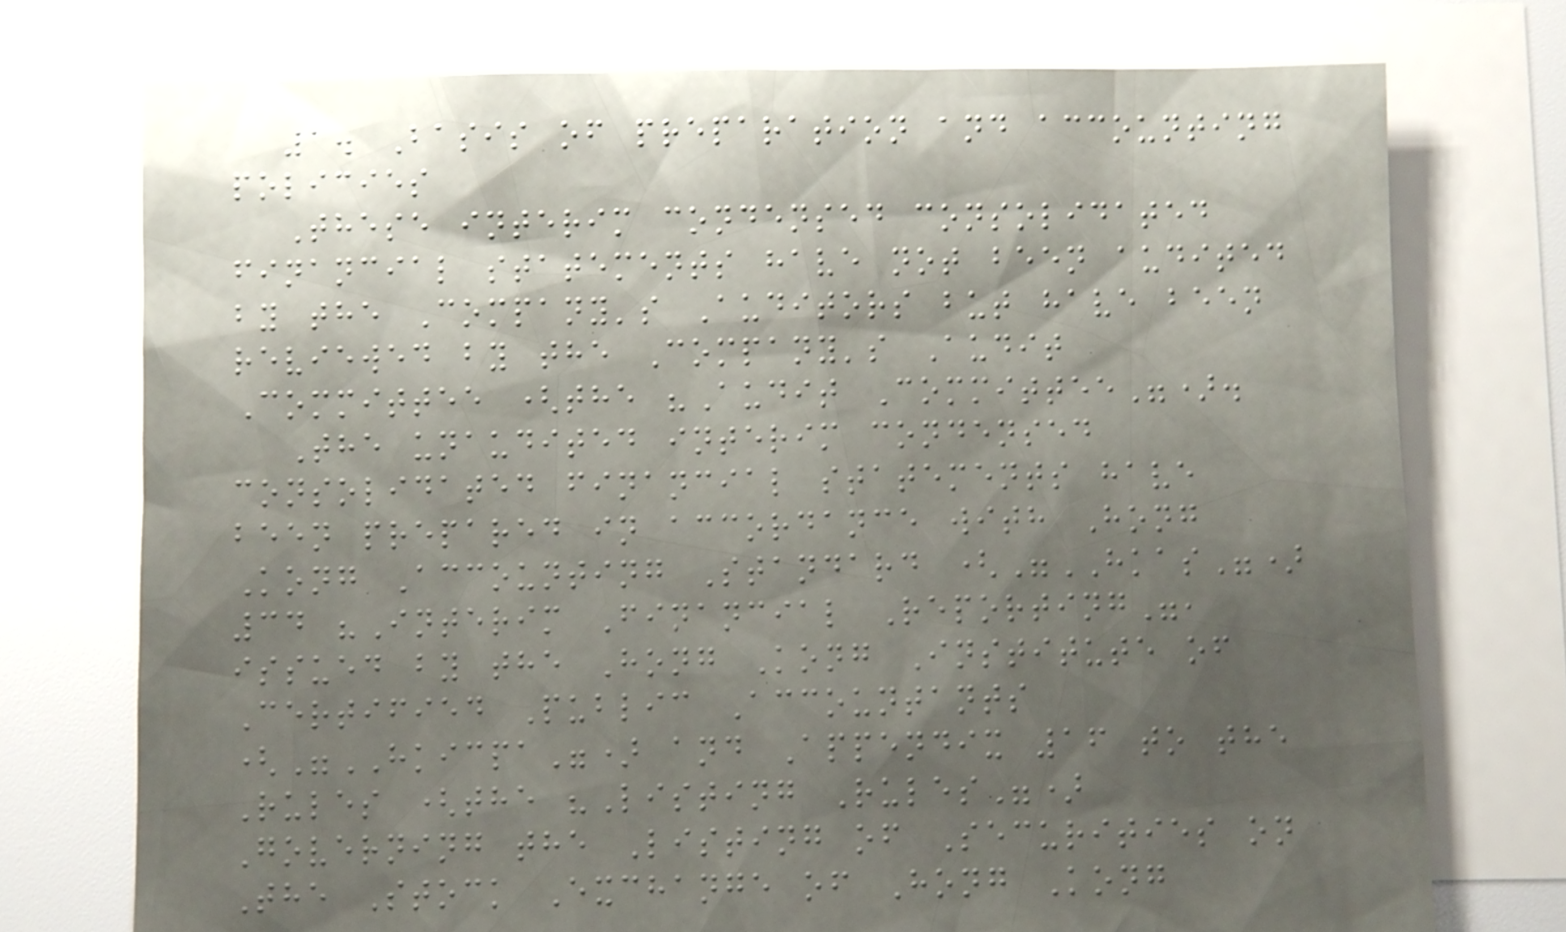1. Basis of preparation and accounting
policies
These interim condensed consolidated
financial statements have not been audited
by the Company's Auditors but have been
reviewed by the Company's Audit
Committee (the "Audit Committee").
The unaudited interim condensed
consolidated financial statements have
been prepared in accordance with Hong
Kong Accounting Standard ("HKAS")
34 "Interim Financial Reporting",
issued by the Hong Kong Institute of
Certified Public Accountants
("HKICPA") and Appendix 16 to the
Rules (the "Listing Rules")
Governing the Listing of Securities on
The Stock Exchange of Hong Kong
